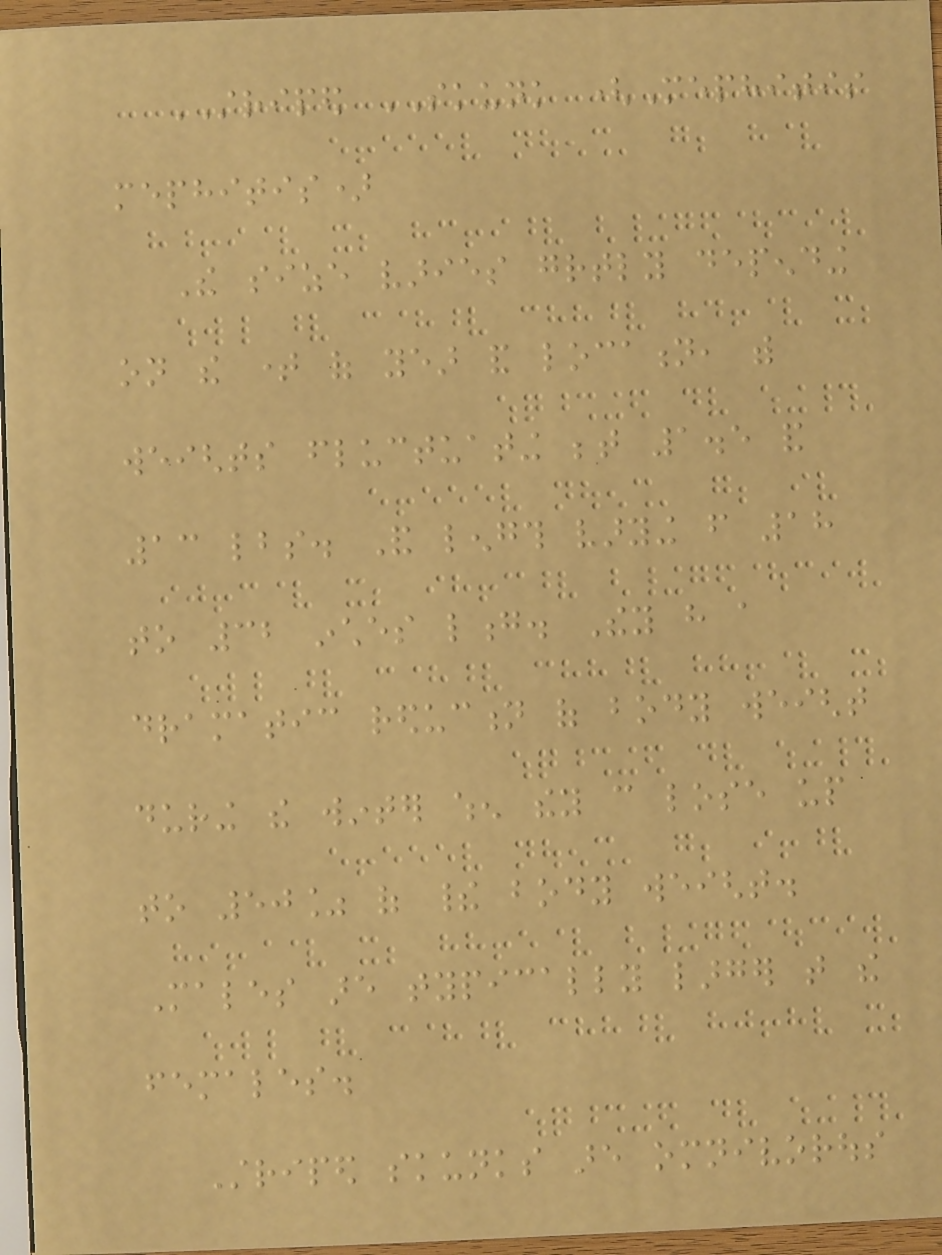STRIPED SKUNK (Mephitis
mephitis)
The size varies greatly depending
on the time of year and location, with
weights fluctuating between 1.5 and
13 lbs. And length varying from 18
to 32 inches long. They have a
dramatic reduction of body weight
during the winter when they can lose up
to 50% of their body weight.
Males are typically larger that the
females.
Striped skunks are omnivorous
